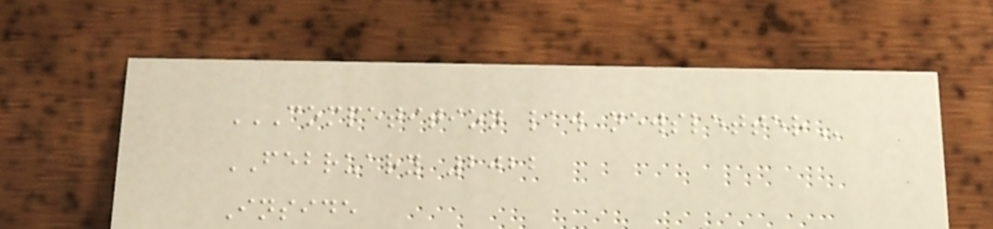COMPETITION LAW NEWSLETTER
FEBRUARY 2022
Inside
